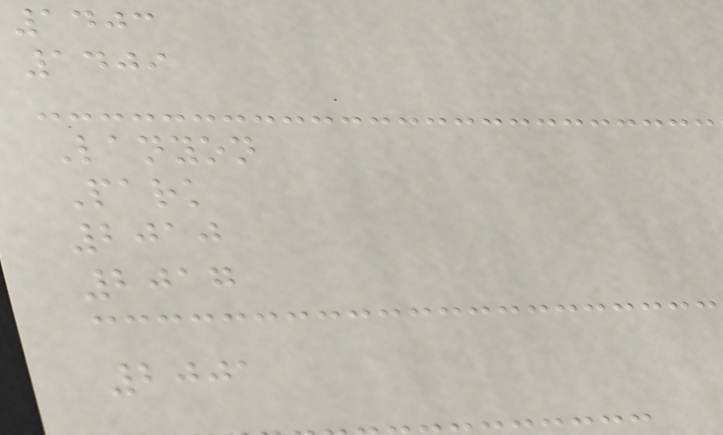1403
1409
Lanyon
Park
2010
2017
2001
